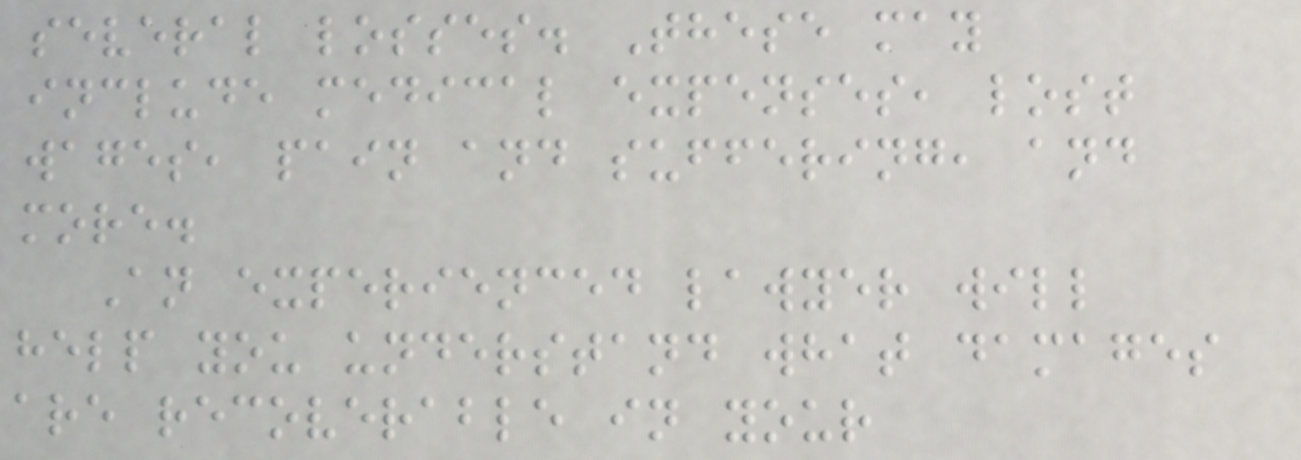several losses. These may
include medical expenses, lost
wages, pain and suffering, and
more.
An experienced lawyer will
help you understand what damages
are recoverable in your
